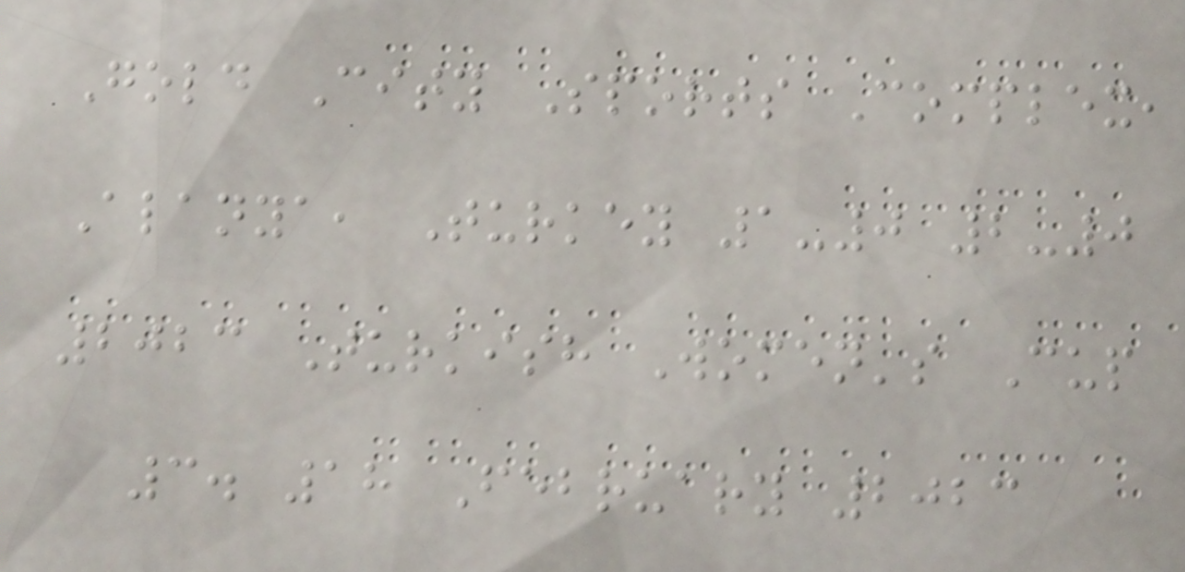Gold City Sports Complex,
Alanya, Turkey 1-0 2-0
2023 Turkish Women's Cup
3. 18 February 2023
